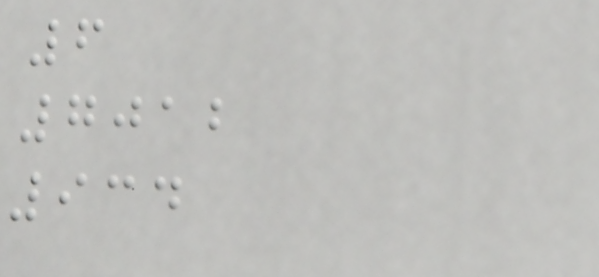6
7012
934
